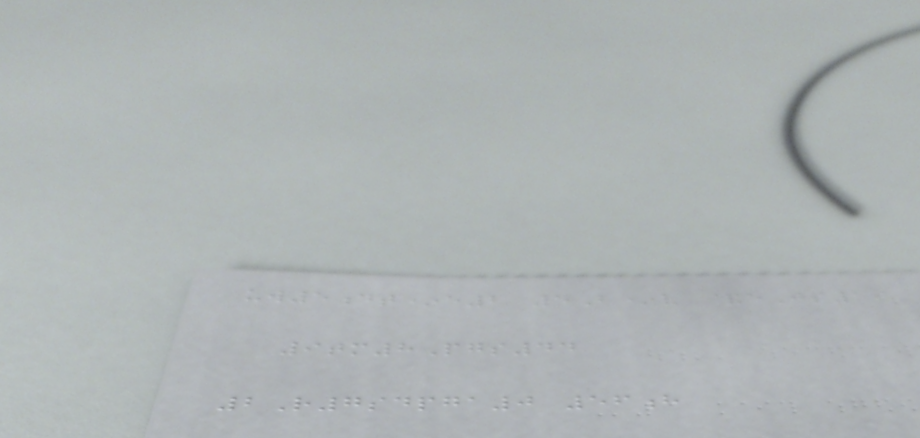uw5dt*e2 5B*v &eJs19
9tm8Pgs44
2R7sdpga0 56h
